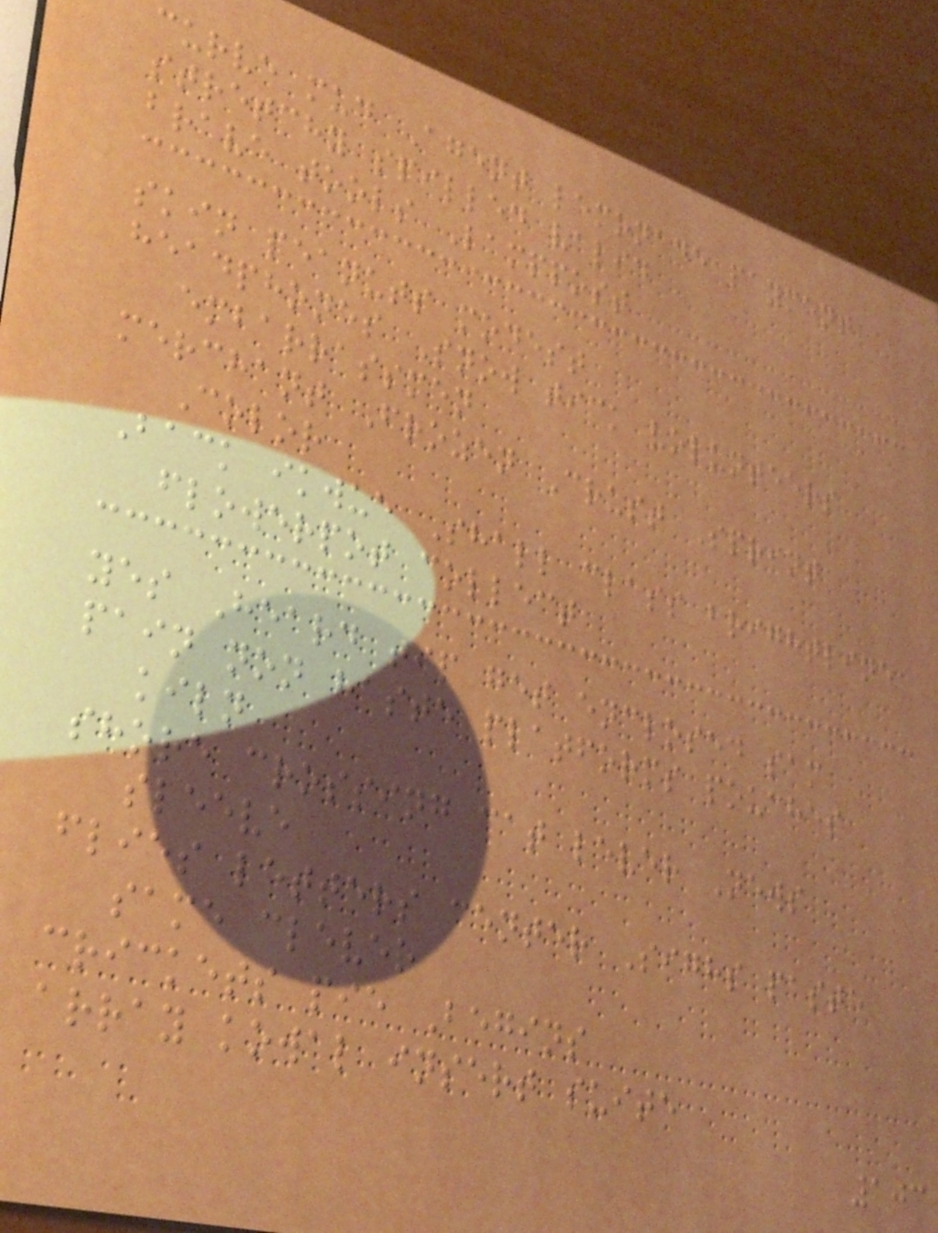curve mud Agent lemonade payment
stretchy spilled valid
brave tools Lamppost
skin peanuts modest
headphones Snow tick volunteers
embarrassmen
merchant Frozen Crust Sprint
Color
Back ikwue Shall class brightline
flowerpot collect
yes Heard tip get enclosed sam
pain non haste platforms pouches
kiln
shore crossing cat lever News
sleeve
flies letters center Sighs paste
same clever
crickets pie Begins
array kowal insert suite
103
